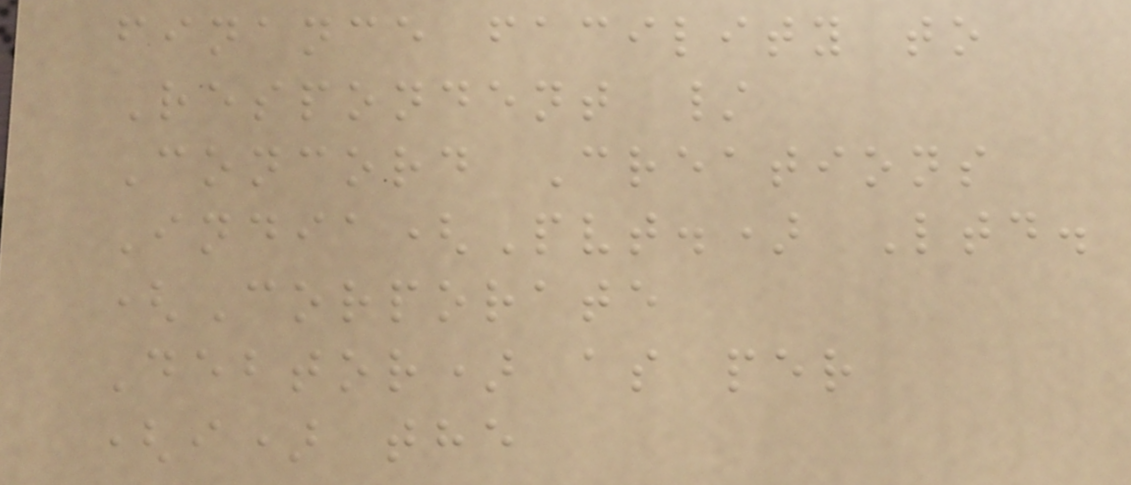finance facility to
Respondent /
Concord Creations
India(Pvt.) Ltd.
(Corporate
Debtor) as per
(i) the
